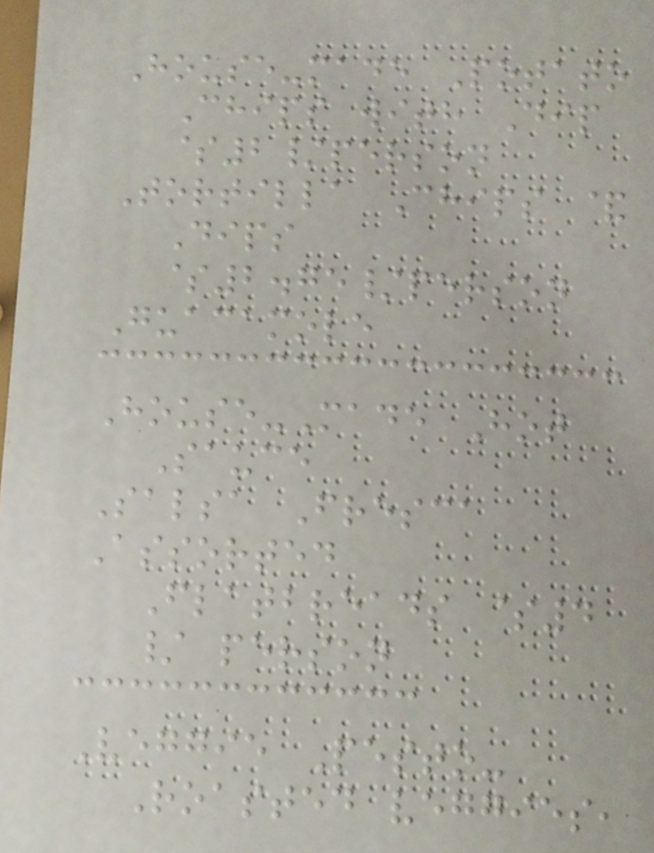House-made Potato
Chips with Dip
$2/person
Tortilla Chips &
Dips
$2.75/person
Guacamole
House-Made Hot
Sauce
Salsa Fresca
Assorted
Flatbreads $4
/ person
Veggie Pesto-
Roasted veggies,
